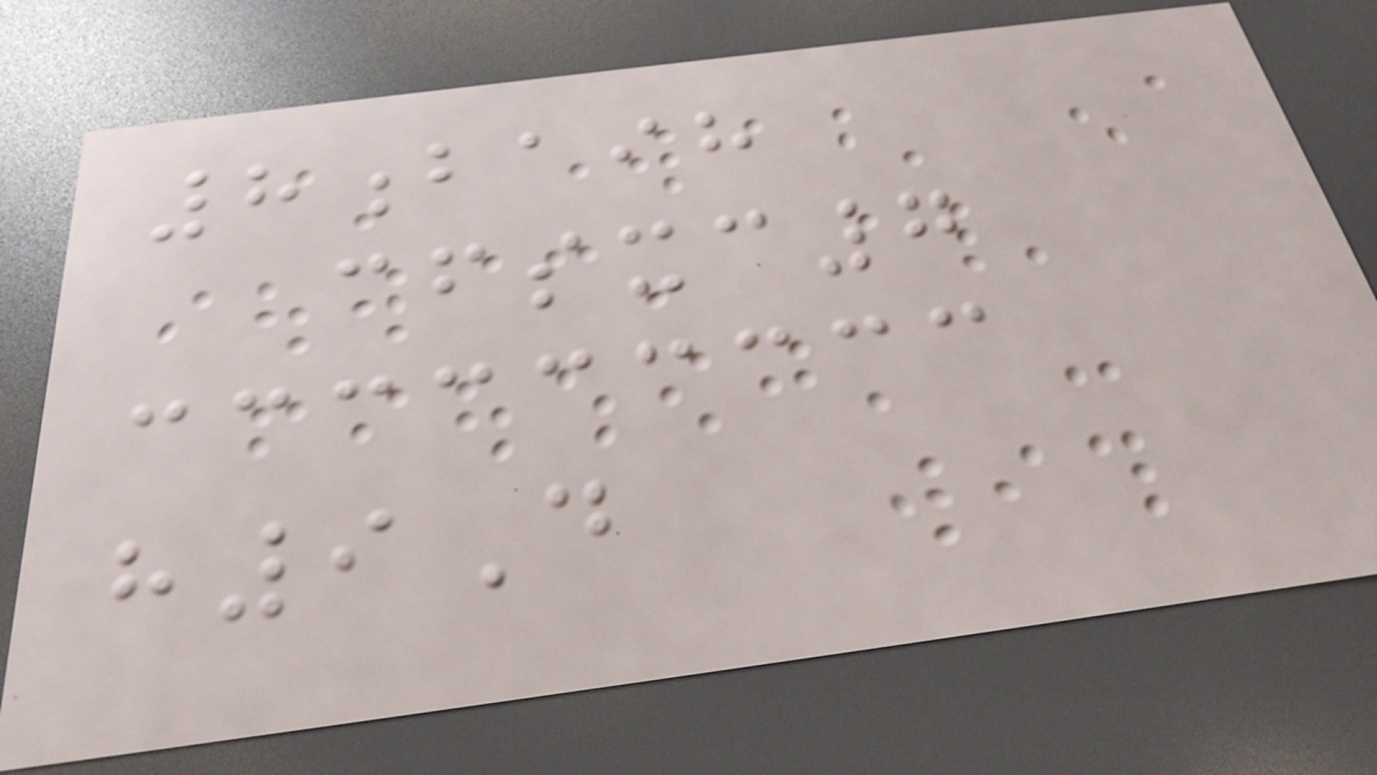8baih
cfsxc7
h9D
